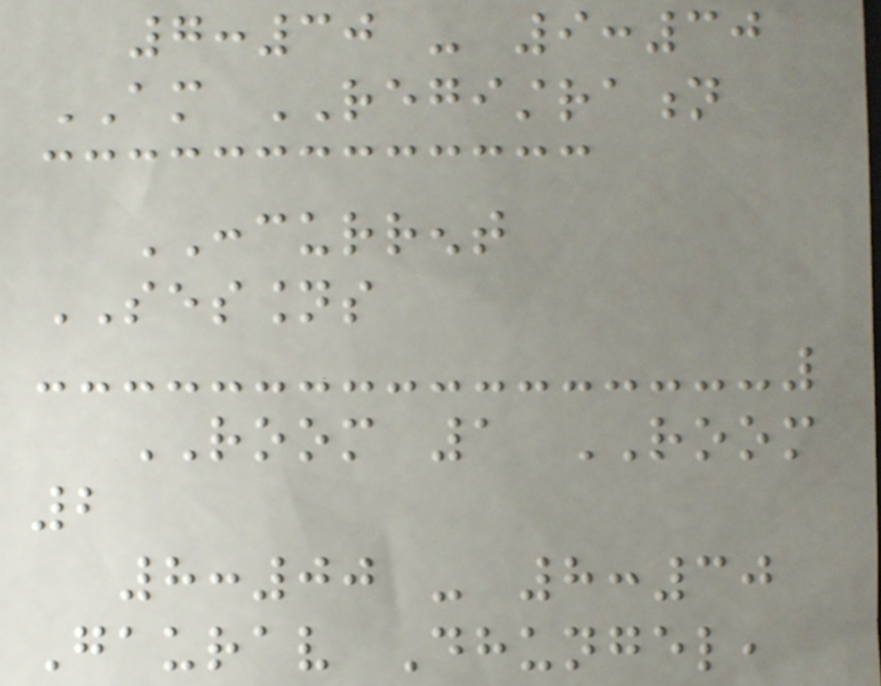7:30 - 9:30
AM REGISTRATION
CONCURRENT
SESSIONS
ROOM 1 ROOM
2
8:00 - 8:30
Gaurav Dhungel,
